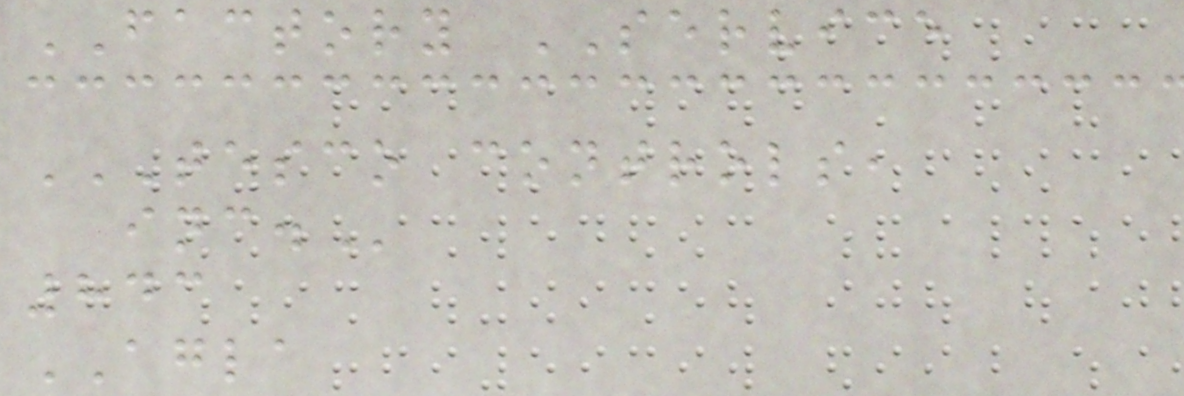FACTORY SERVICE
TESCO CONTROLS,
INC.
843
AGLA
